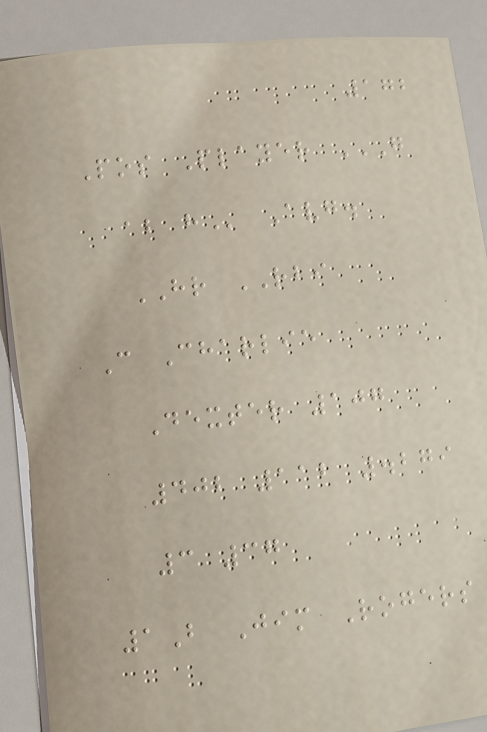172
Pos Player G
AB H Avg.
HR RBI
C Charlie
Dexter 107
402 112 .279
3 37
1B Jim Rogers
